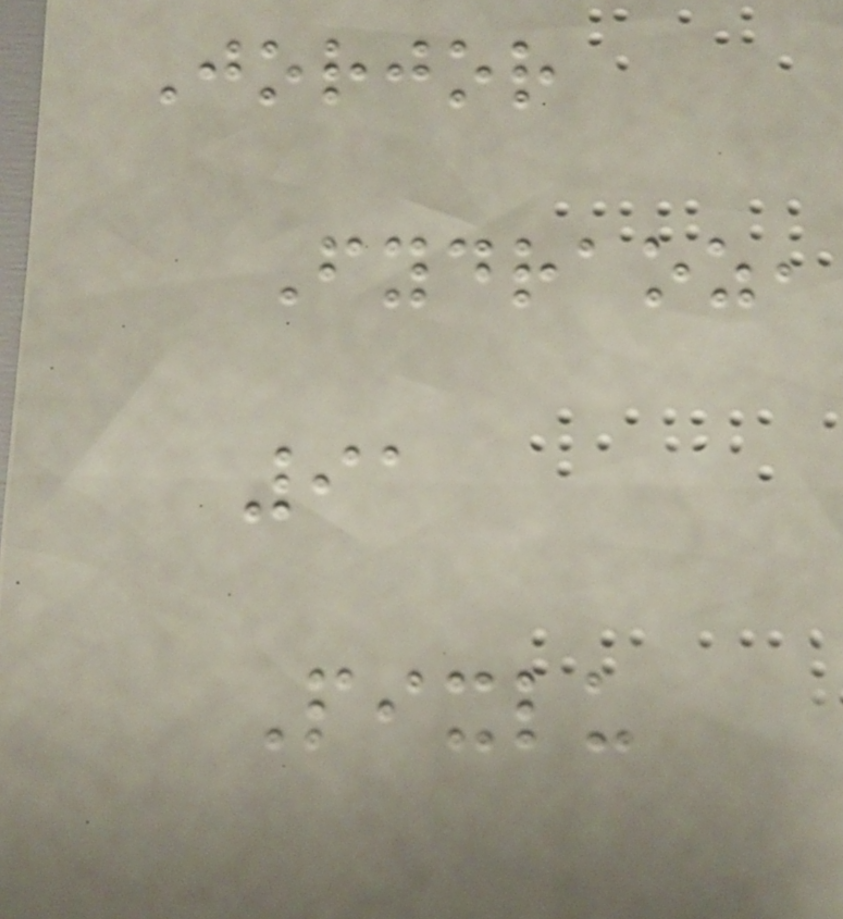Jorjor
Fydraoz,
91
Pixlu
